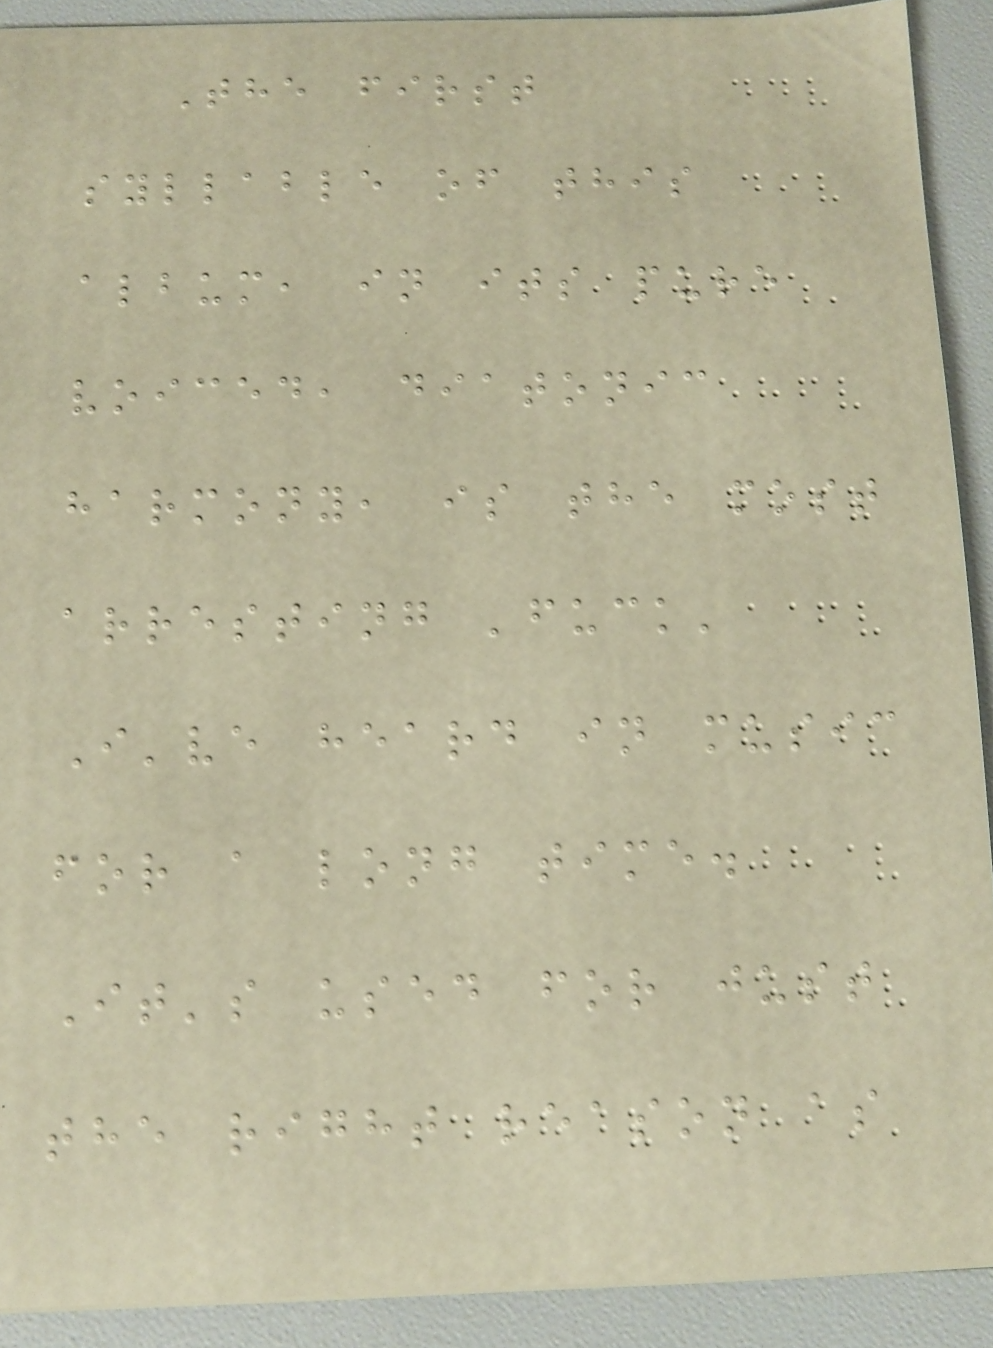The first
syllable of this
album, in its pure
voiced, diatonic
harmony, is the most
arresting 'fuck'
I've heard in music
for a long time.
It's used for just
the right reason as
